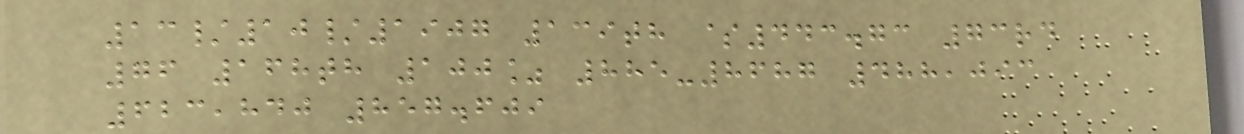13/10/1907 139th $443.73 73rd
76 168th 100% 885-8687 488,093
623,840 857.609
